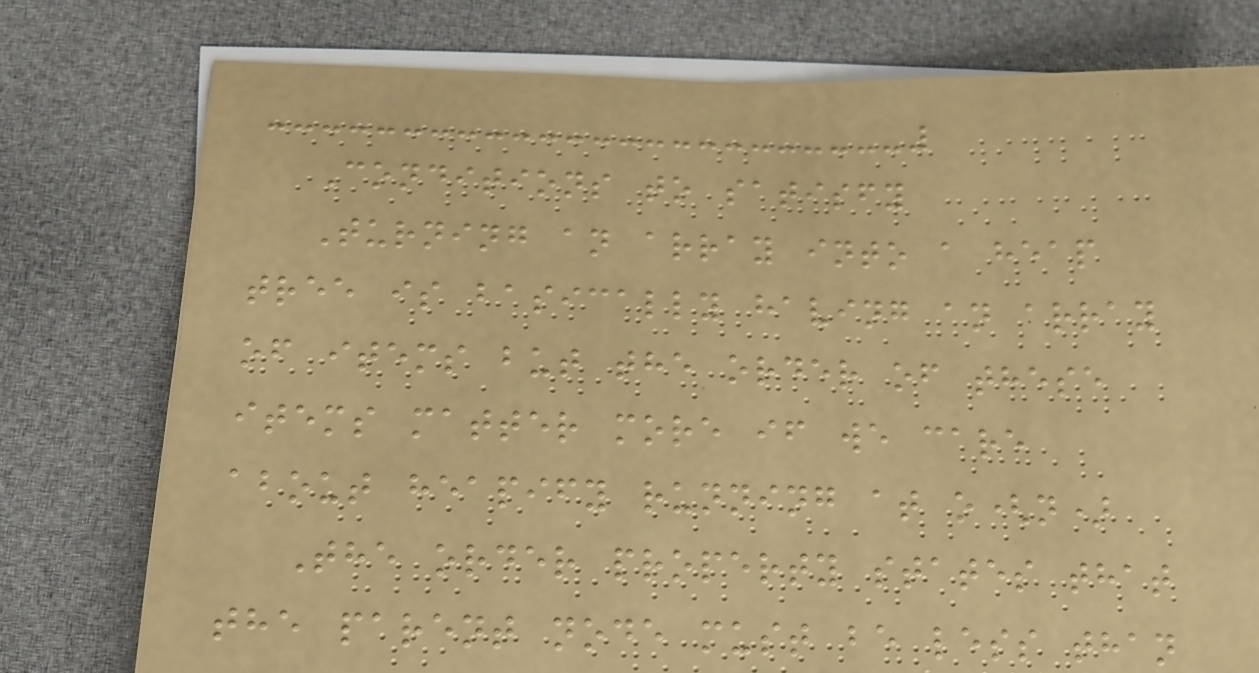Conditions to satisfy
Turning an array into a heap
tree is basically having an array
of items but the order of these
items matter more if we care
about heapify running at o(n)
The order property states that
the parent node must be less than
